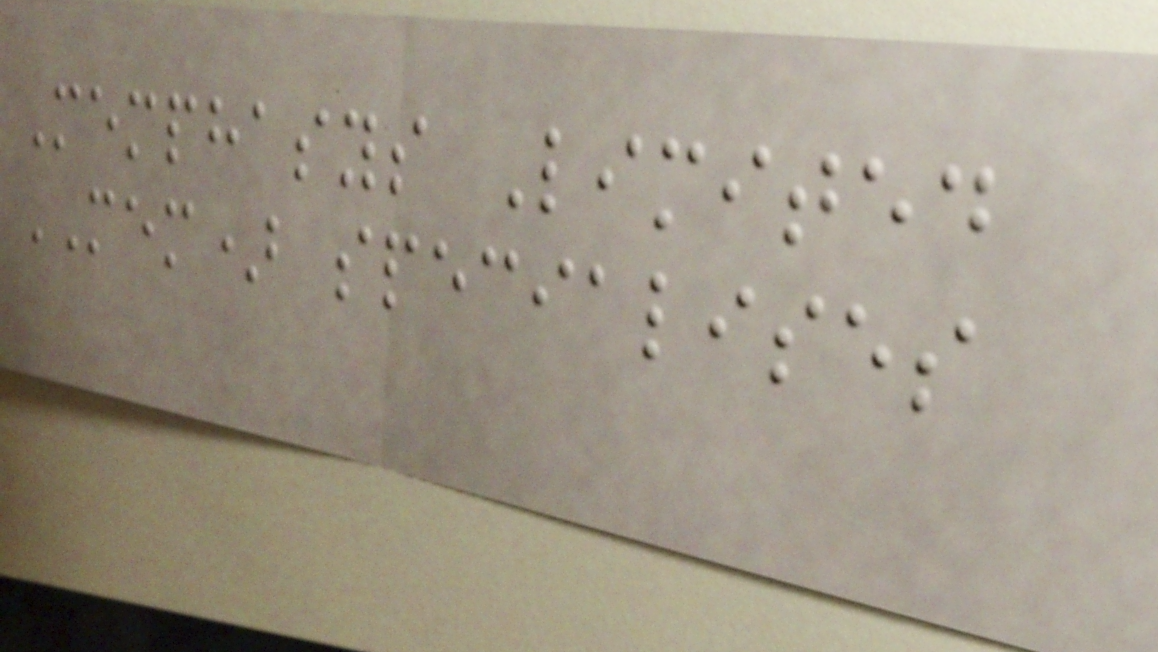Memphasys Limited
MEM) specialises
